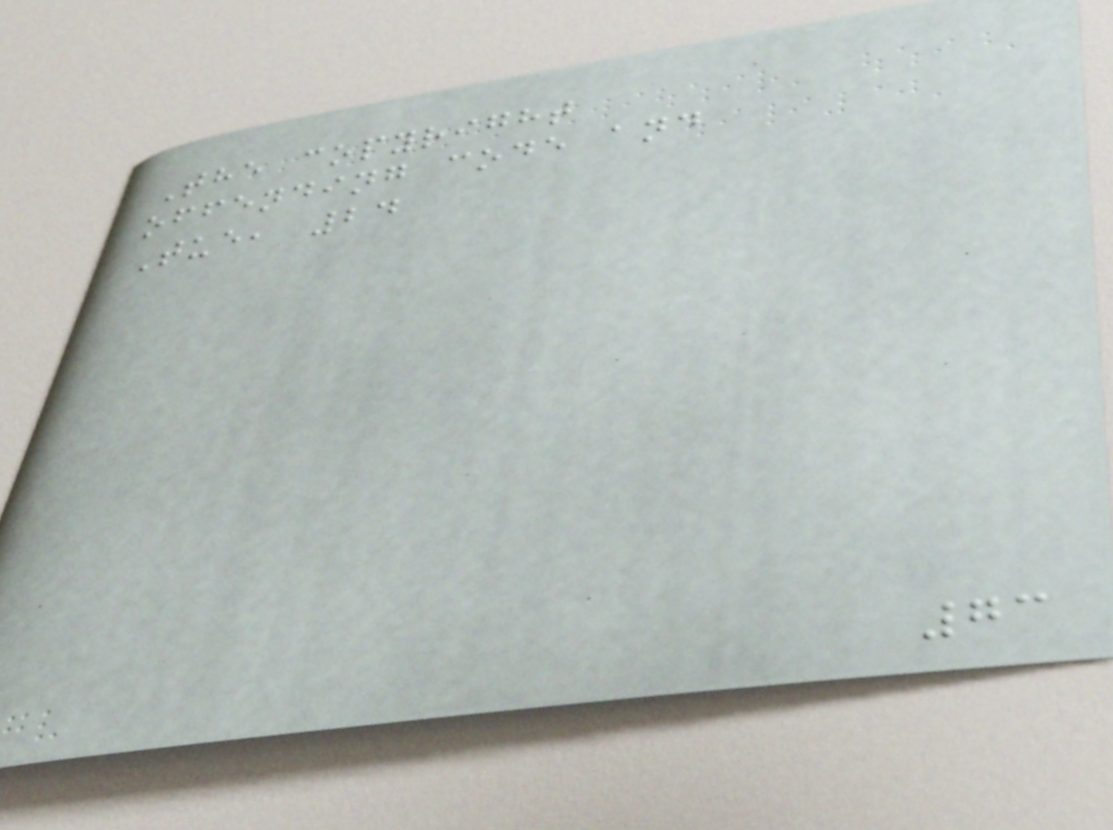The copyright
offending code and
Tue, 24
73
